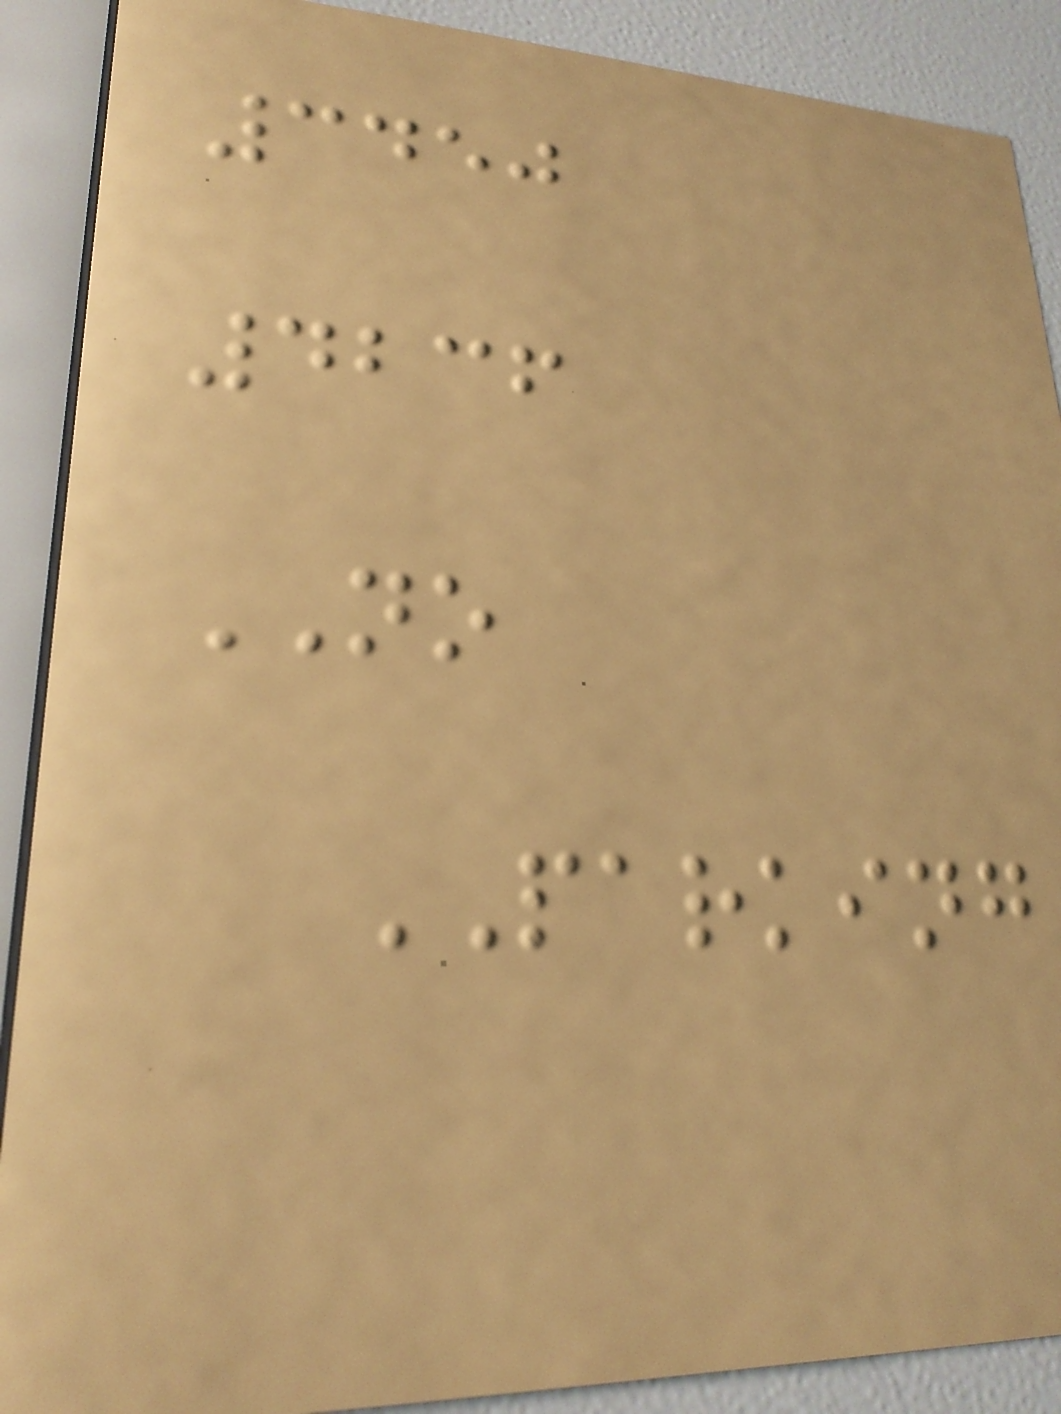3450
4236
NO
PARKING
